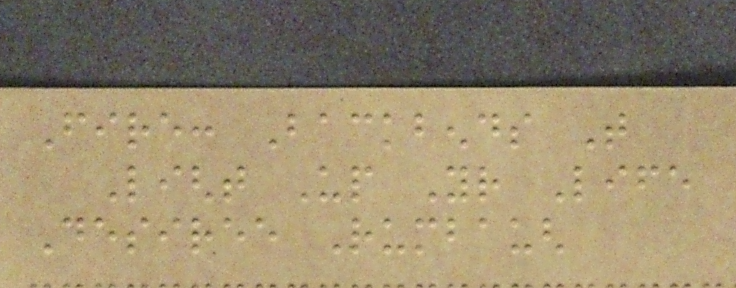Fire: Backbends That
Light Up Your Life
Desiree Rumbaugh
